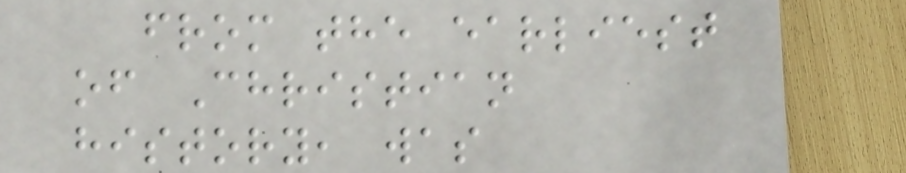from the earliest
of Christian
history, was
